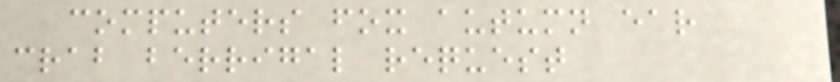computers fox autumn ear
crab berrigal request
